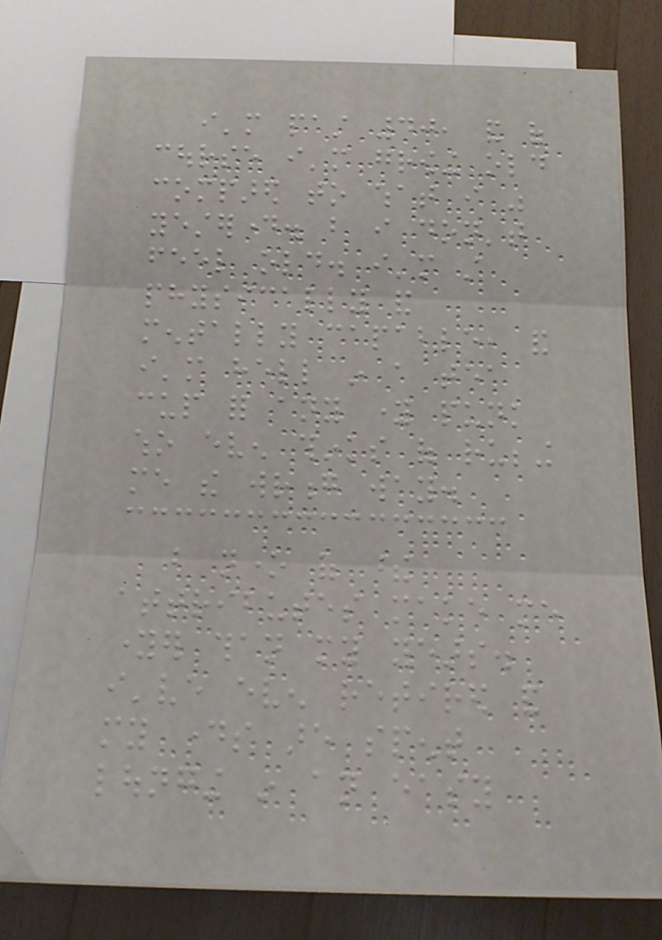i'm past 40, and of
course i'm growing old
compared to what i was
yesterday. but i don't
feel old. i'm still
physically and
mentally capable, and
i'm hell in a tea
cup for any young punk
who even thinks of rubbing
me the wrong way.
but none of these
attributes make me
younger than my years.
i've even retired and
my days are spent
lounging in an easy
